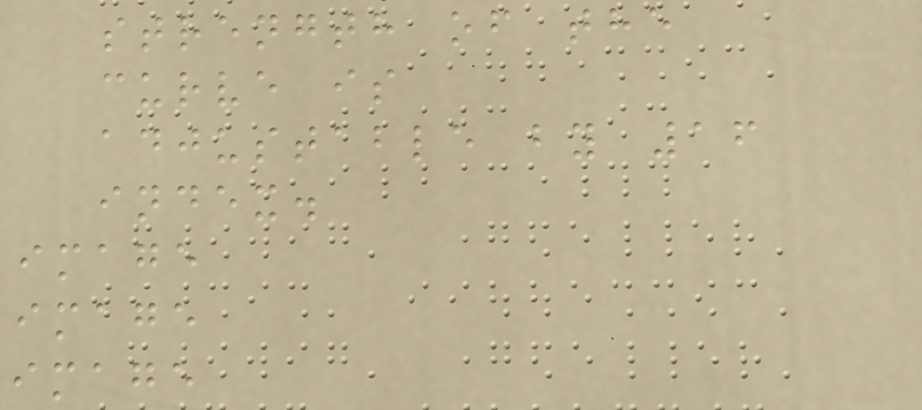strength of the
curve is
adjustable by 16
index.
image
image
image
